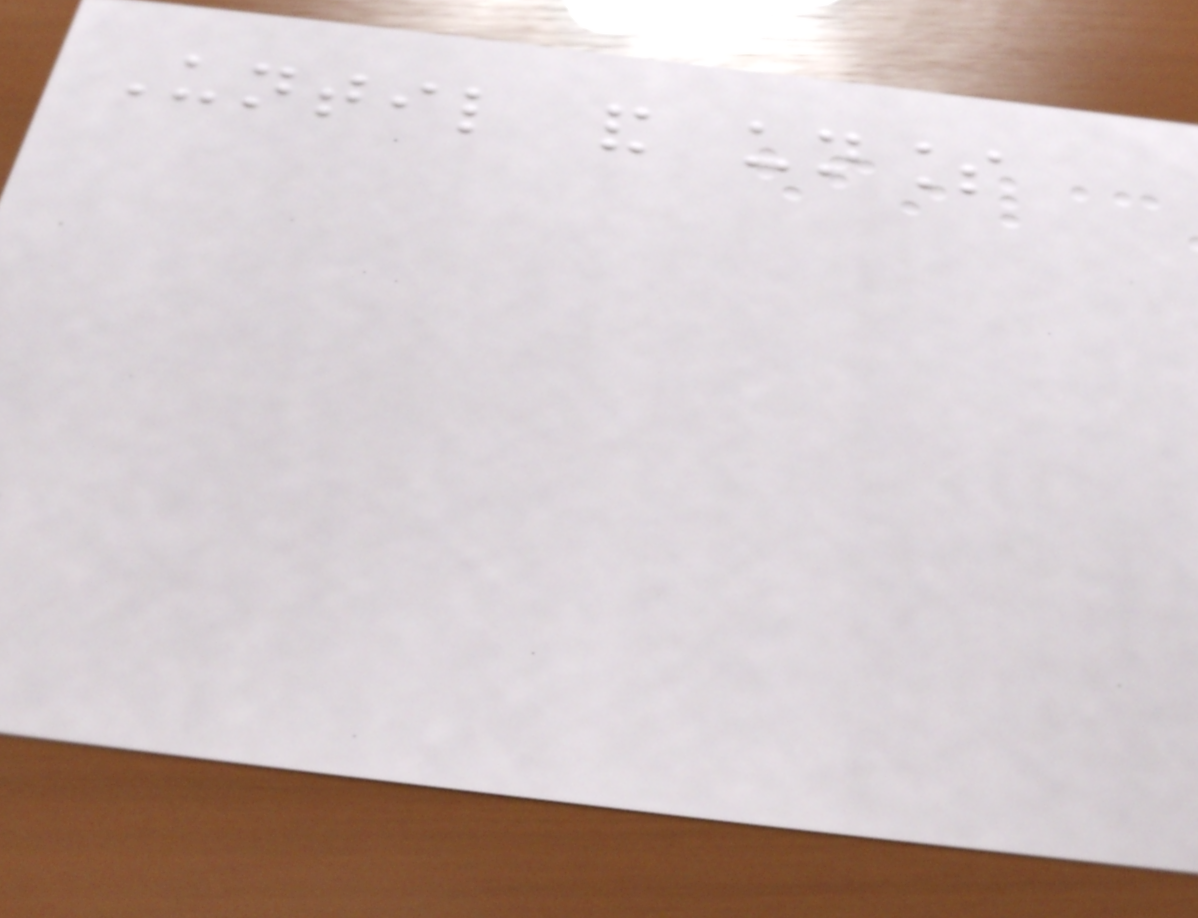Until and unless
